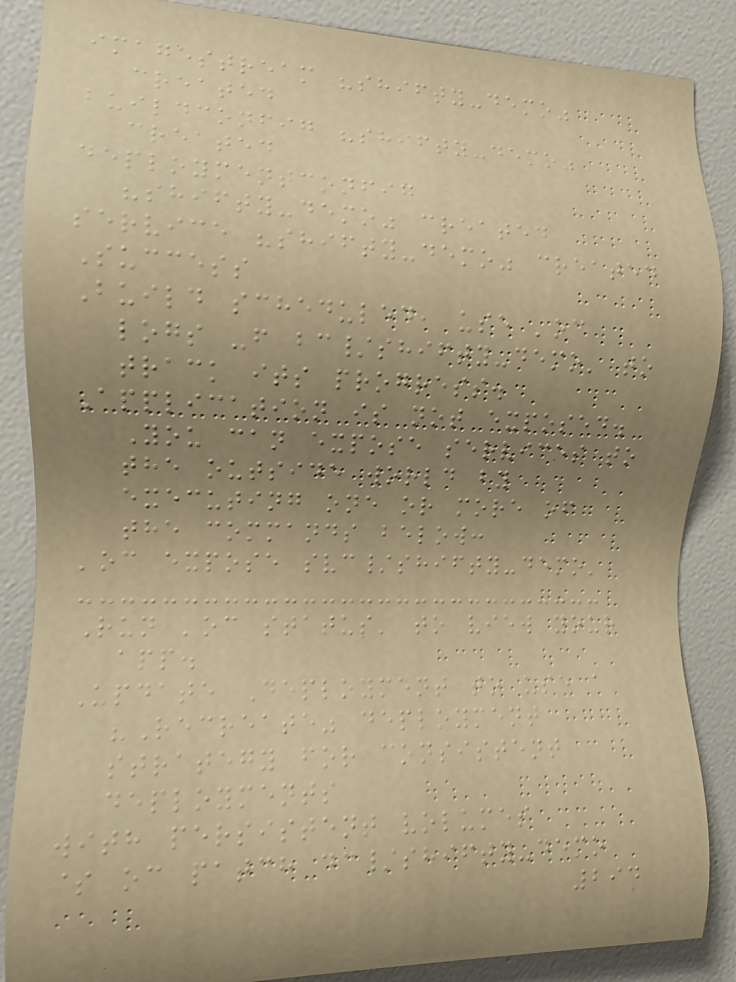imagestream "shifty-demo"
created
buildconfig "shifty-demo"
created
deploymentconfig
"shifty-demo" created
service "shifty-demo" created
Success
Build scheduled, use 'oc
logs -f bc/shifty-demo' to
track its progress.
Application is not exposed.
You can expose services to
the outside world by
executing one or more of
the commands below:
'oc expose svc/shifty-demo'
Run 'oc status' to view your
app.
Update Deployment to use a
"Recreate" deployment
strategy for consistent
deployments
with persistent volumes
$ oc patch dc/shifty-demo
294
